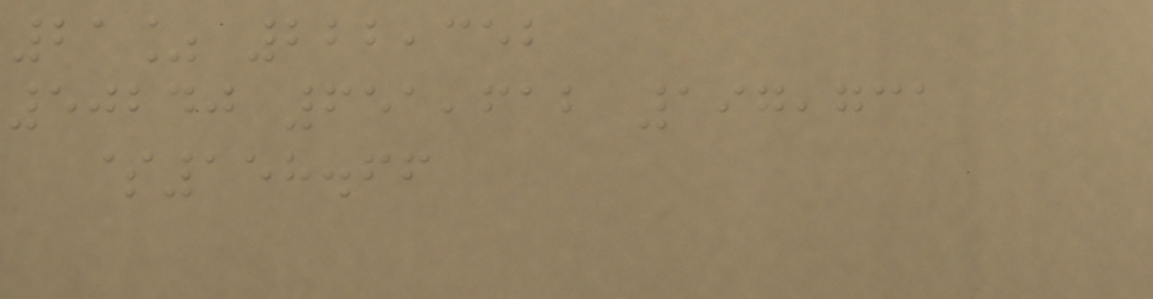21% 222,352
50240 651,612 197,731
$158.66
